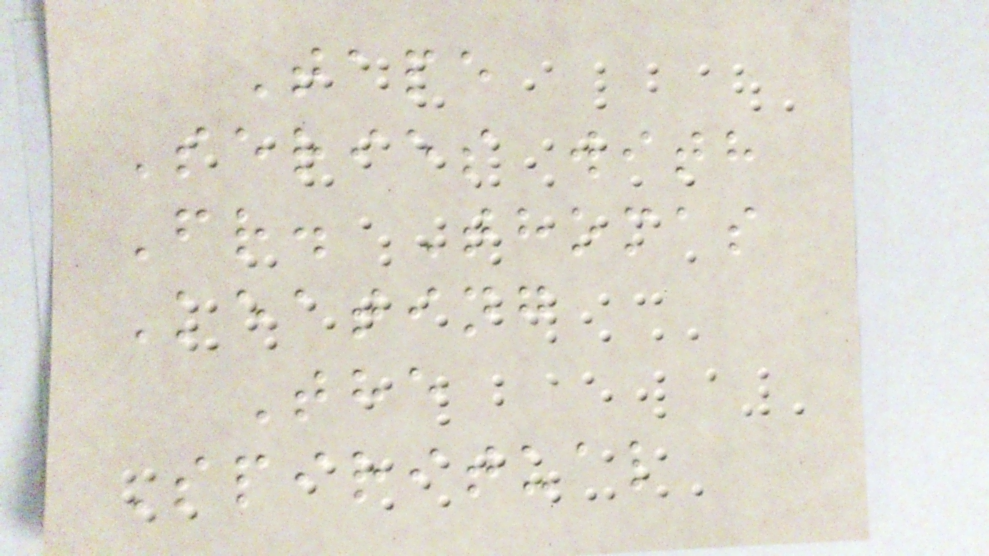Tape
Series with
Fr. Thomas
Keating
The
Spiritual
